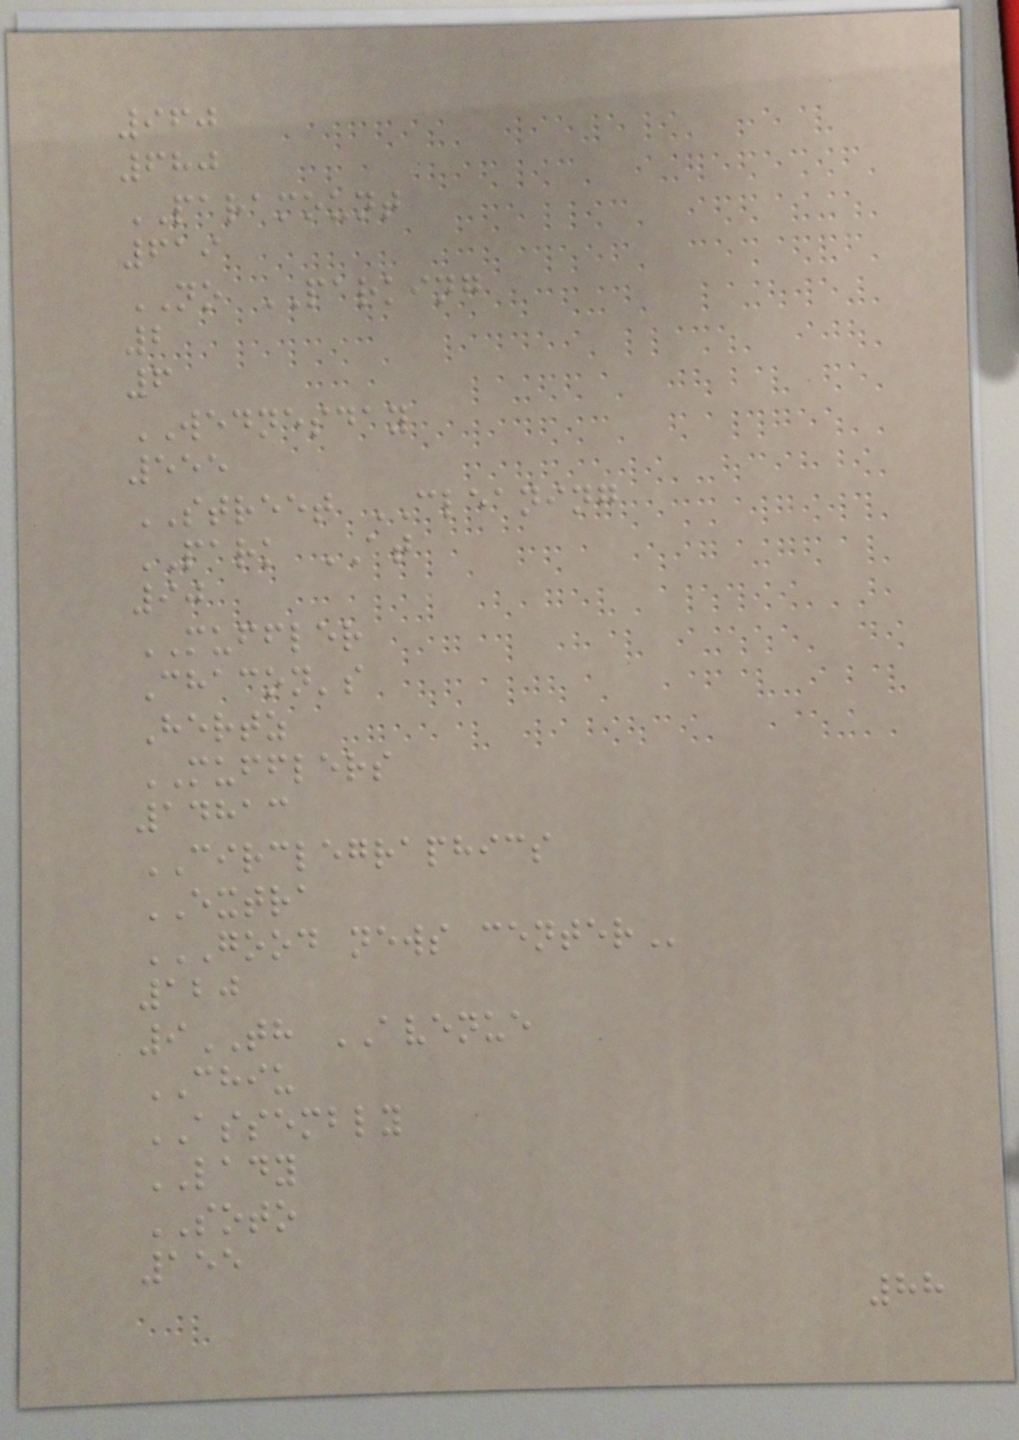960
680
PARAMOUNT
619
NO PARKING
2
6
WEDNESDAY
555
STREET CLEANING
PARK AT
90
MUFFLER
Chacon's
Hertz
MUFFLERS
14813
CIRCLEGRAPHICS
EXTRA
GOOD NEWS CENTER
120
9TH AVENUE
CHIU
ASSEMBLY
LADY
SOTO
155
88
